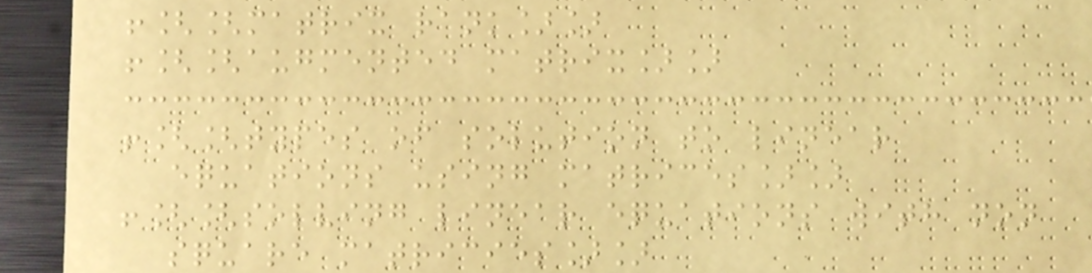![[matrix rank]]
![[augmented matrix]]
![[types of solution to linear
equations using matrices]]
![[solving linear equations with non
square matricies]]
